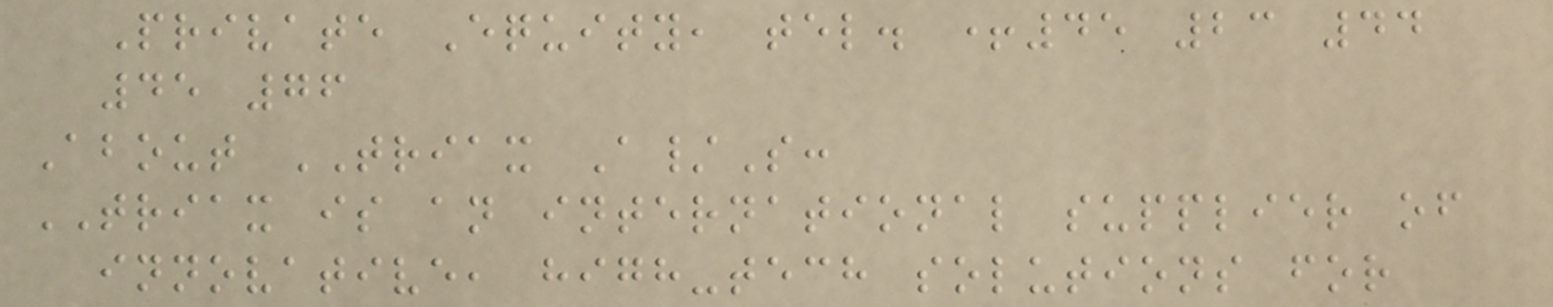Private Equity, tel. +45 23 44
45 76
About TRIAX A/S:
TRIAX is an international supplier of
innovative, high-tech solutions for
